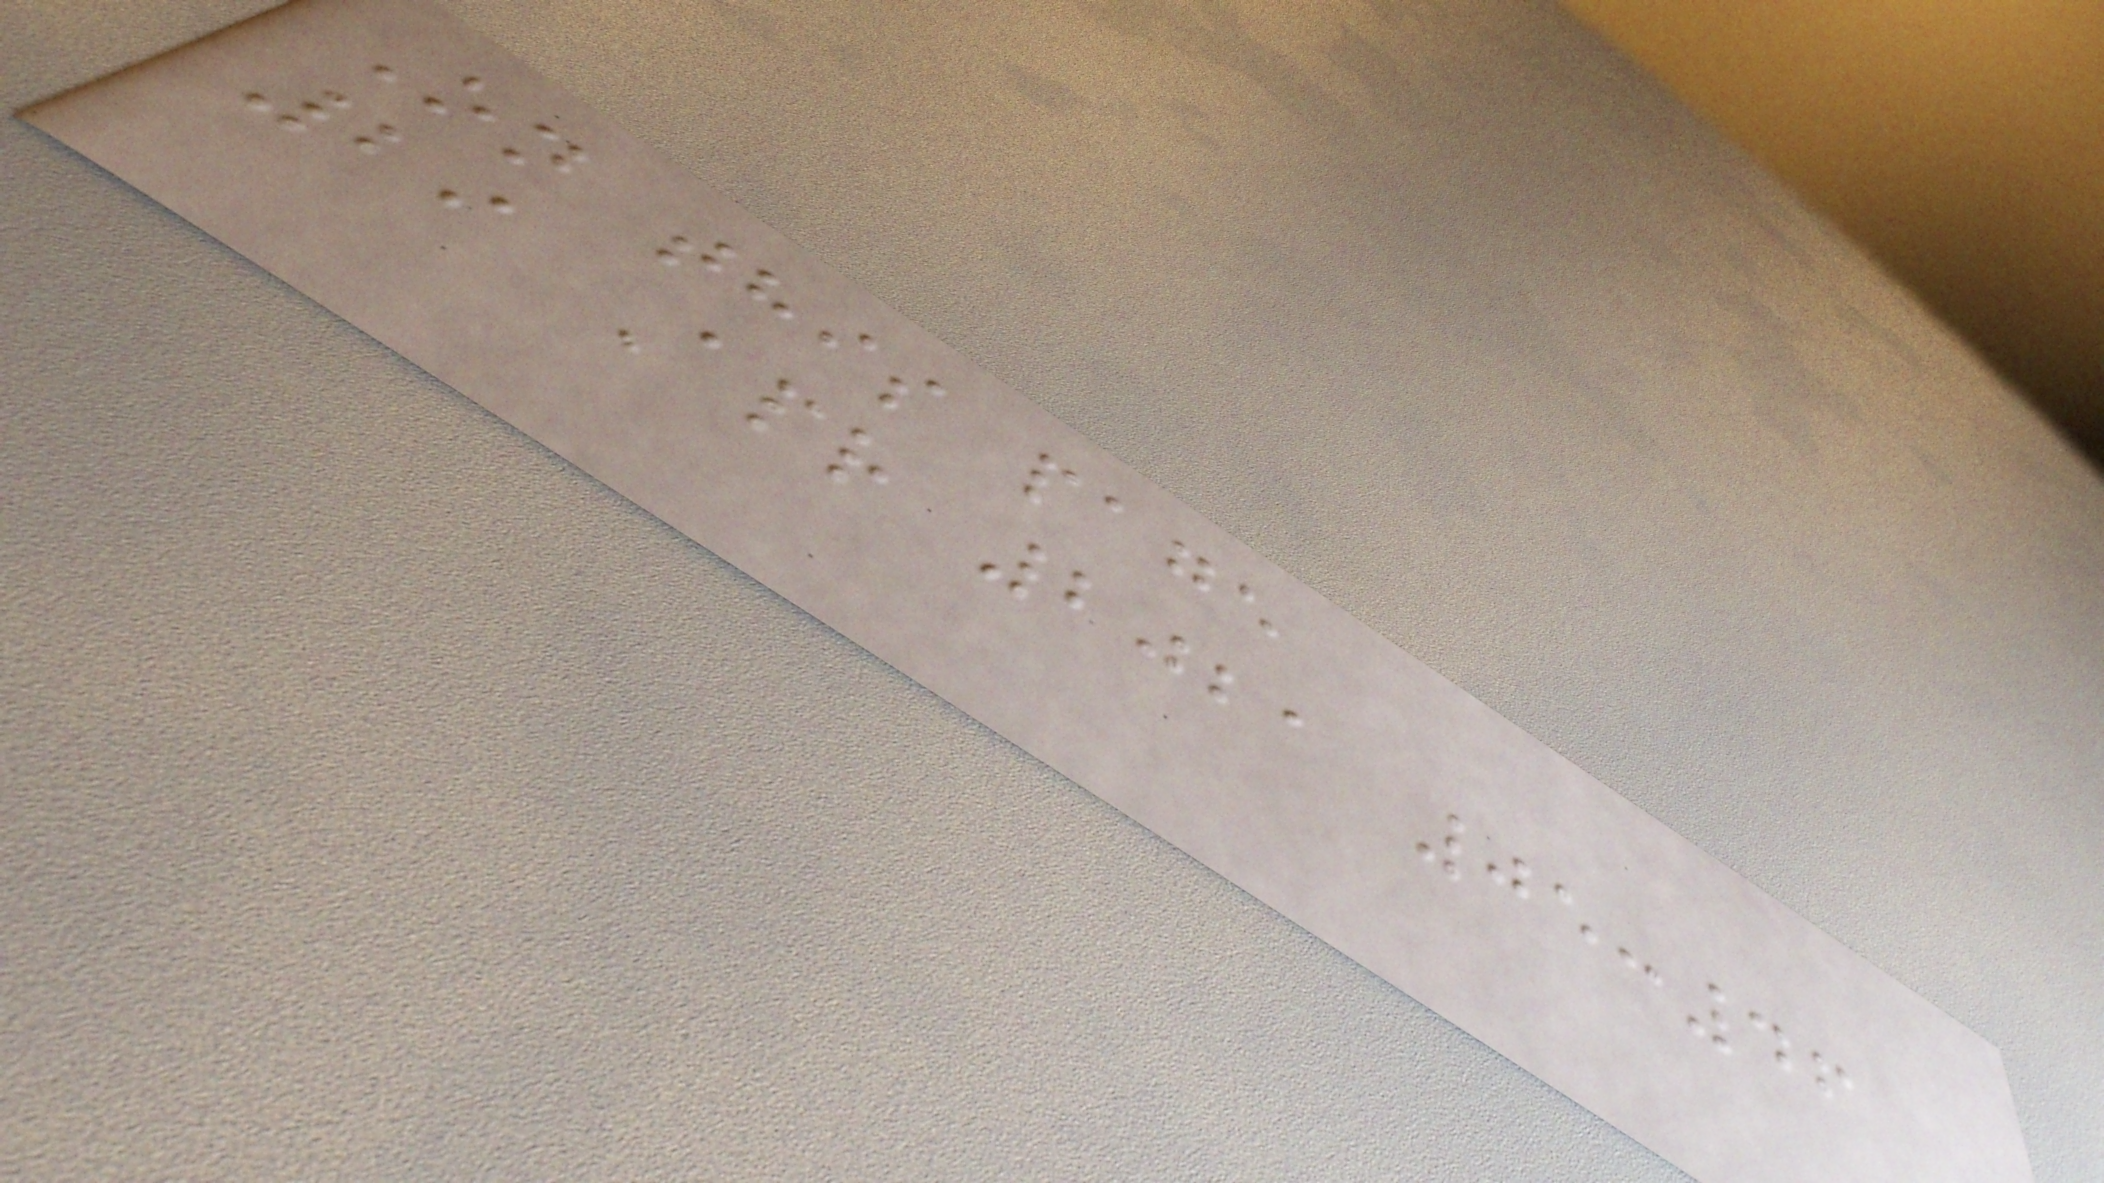On this page
29 Apr 2021 05:46
